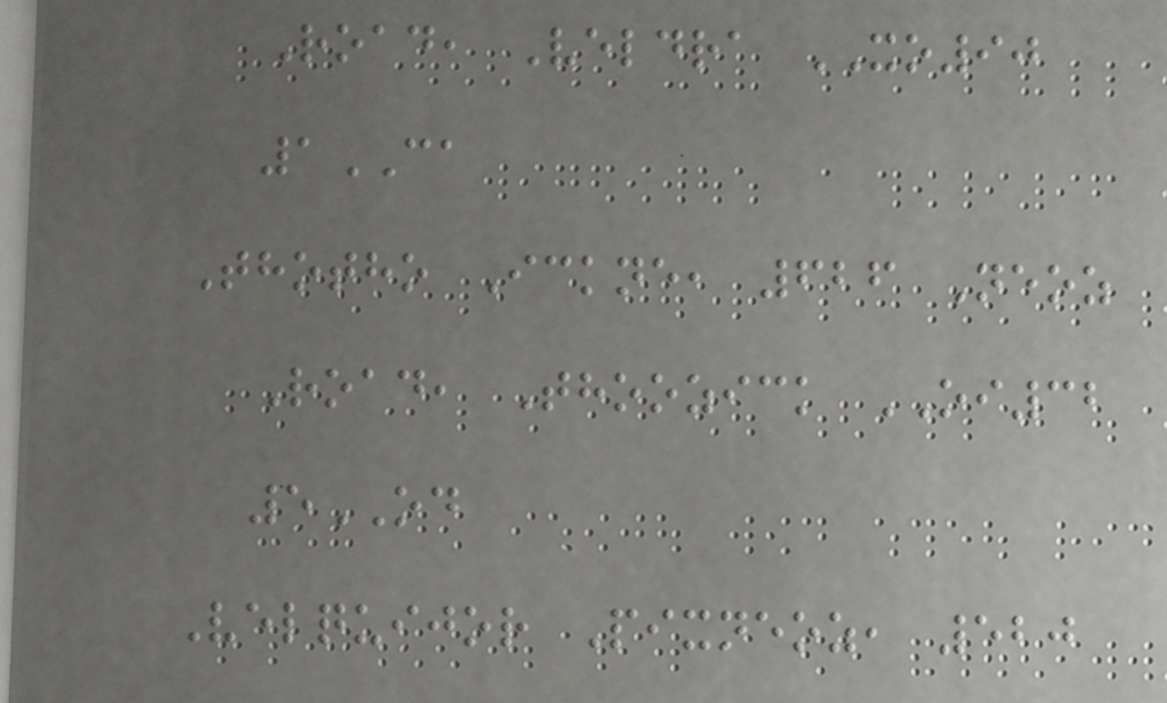Road, Veldra XO90
1CA
Thotho Ickne, 626 Neoz
Road, Thoozick OI32
5OD
Velquijor Pixneoz, 520
